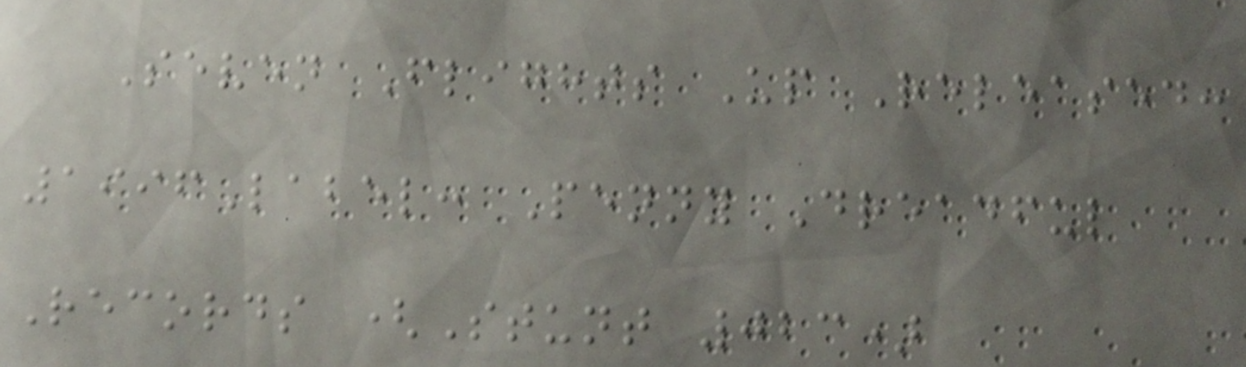Seven Flights Up Released:
1996Label: Penny Dreadful
Records (Stunt 023)
